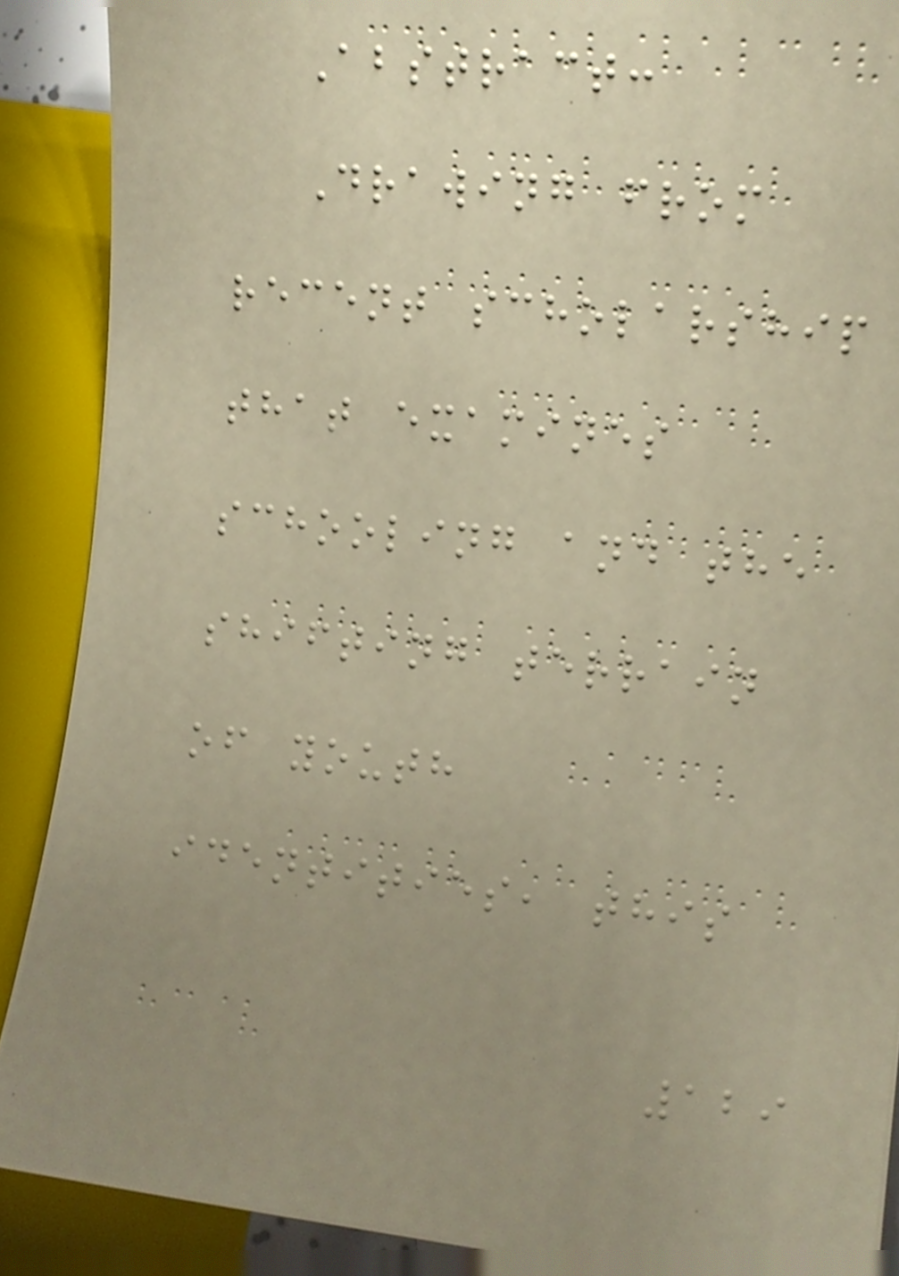Abstract:
Drawing from
recent scholarship
that examines
schooling and the
shifting terrain
of youth
identities, this
129
